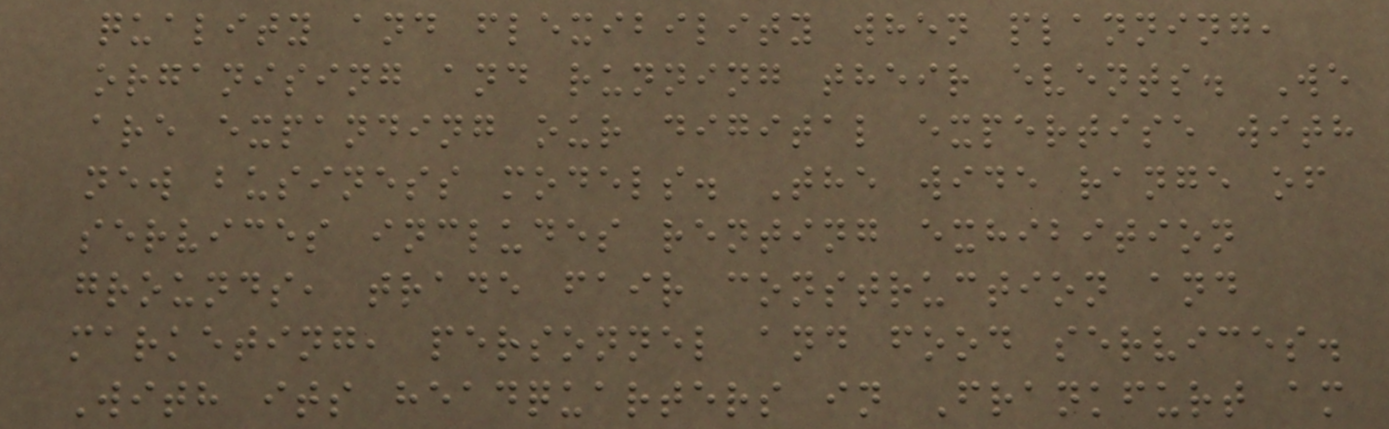quality and flexibility when planning,
organising and running their events. We
are expanding our digital expertise with
new business models. The wide range of
services includes renting exhibition
grounds, trade fair construction and
marketing, personnel and food services.
With its headquarters in Frankfurt am
